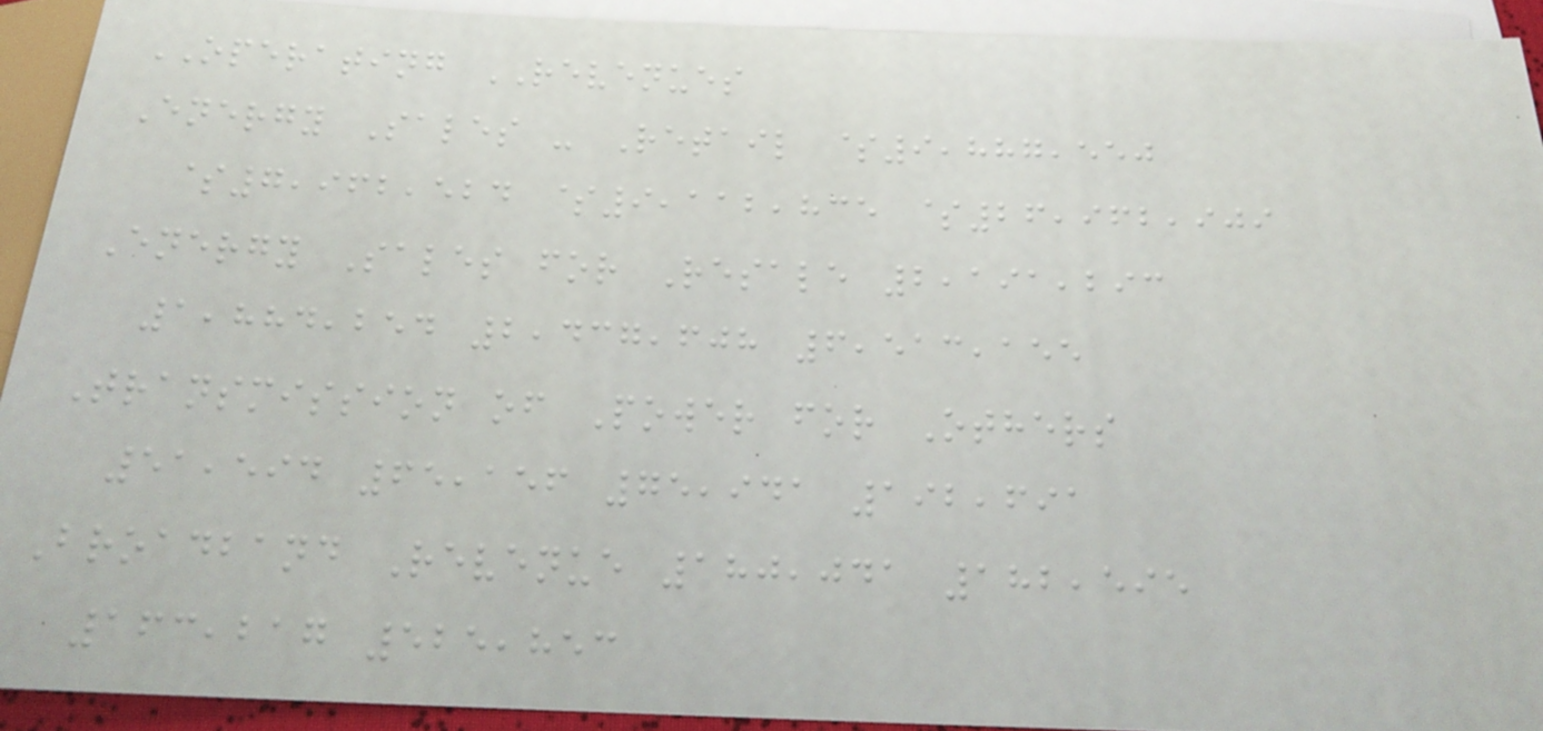OPERATING REVENUES
Energy Sales - Retail $9,887,550
$7,962,524 $9,112,835 $26,962,909
Energy Sales for Resale 2,191,293
1,884,254 2,437,608 6,513,155
Transmission of Power for Others
51,594 65,156 75,941 192,691
Broadband Revenue 180,041 182,595
163,217 525,853
